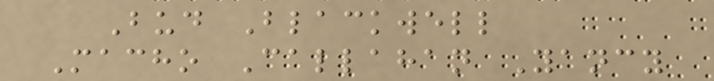Bud Blackwell
Macho Callahan Yancy
